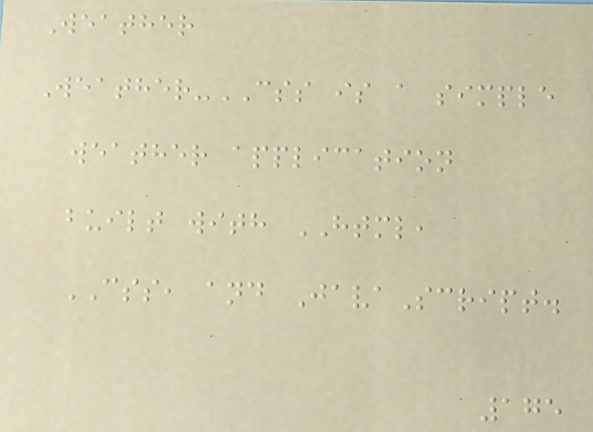Weather
Weather-CSS is a simple
weather application
built with HTML,
CSS, and JavaScript.
175
